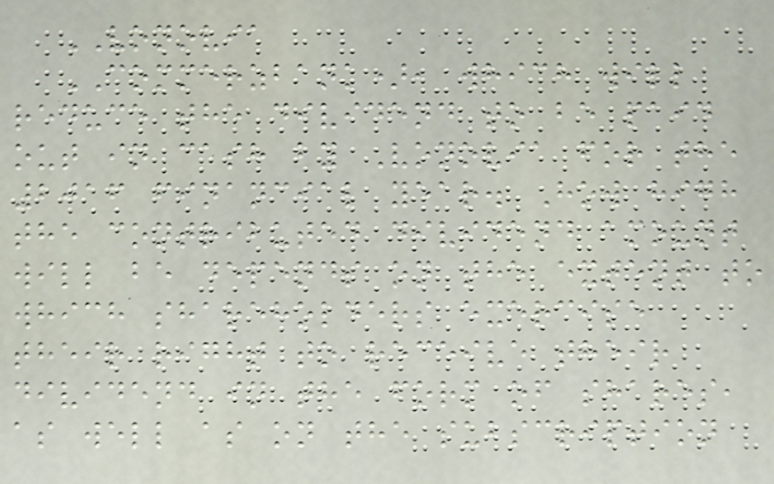VONOVIA
COMMERZBANK), which will
reduce the dividend to be paid
out in cash by Vonovia for the
2016 financial year. How high
the contributed dividend amount
will be depends on the extent to
which shareholders exercise
their right to receive their
dividend in the form of shares,
as well as on the subscription
